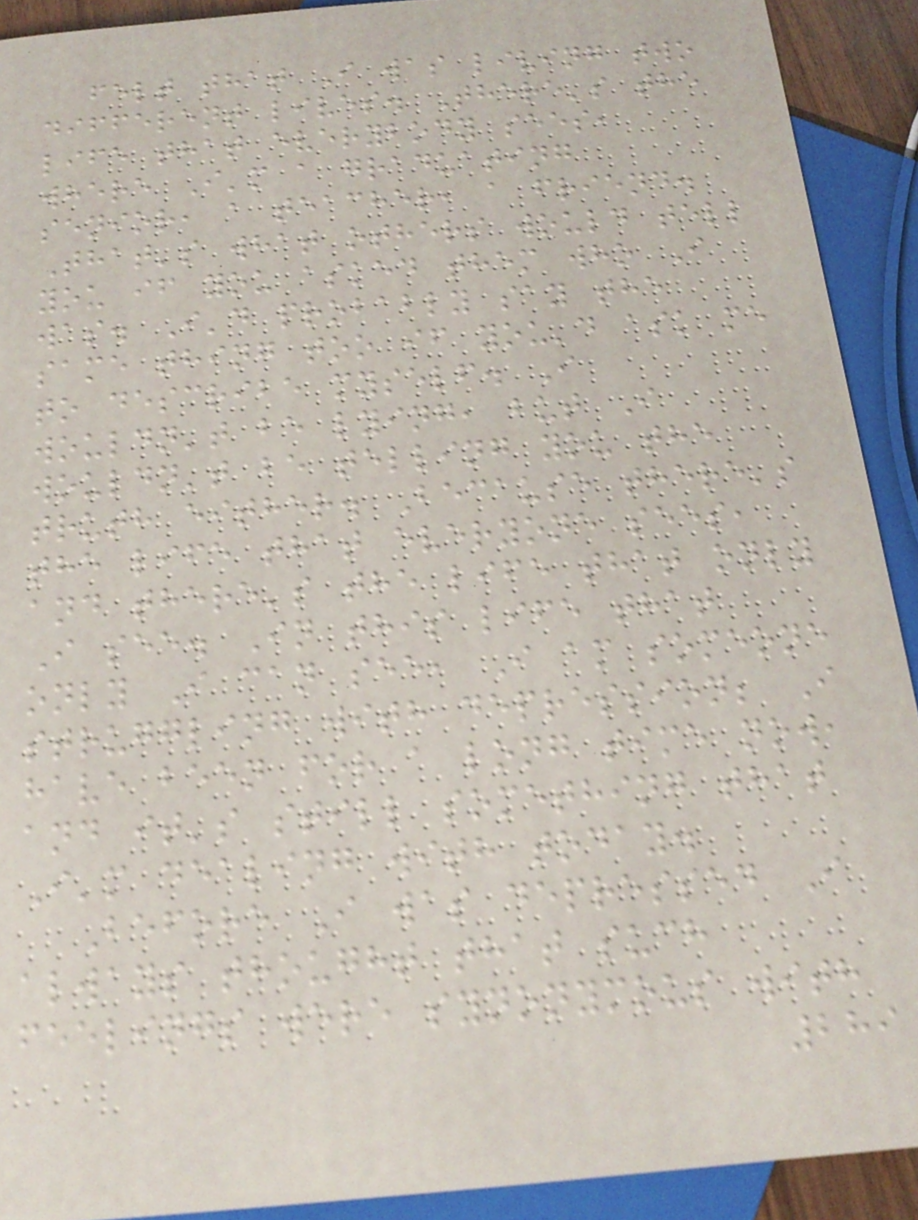felt that I was living two
different lives. There's the
life that everybody sees,
where I'm a graduating
senior, a teacher, a friend.
That's what others would tell
you if you asked them who I
was. I'd probably say the
same thing too if you'd ask me
to describe myself. I
wouldn't be lying, but I
wouldn't be telling you the
truth either. Because there's
the life that everyone sees,
and there's the life that only
I see. In this life that
only I can see, I am someone
struggling with depression; I
have been for a long time now,
and it's still something that
I'm dealing with today.
Before I was depressed I
always thought that such
feelings were synonymous with
289
